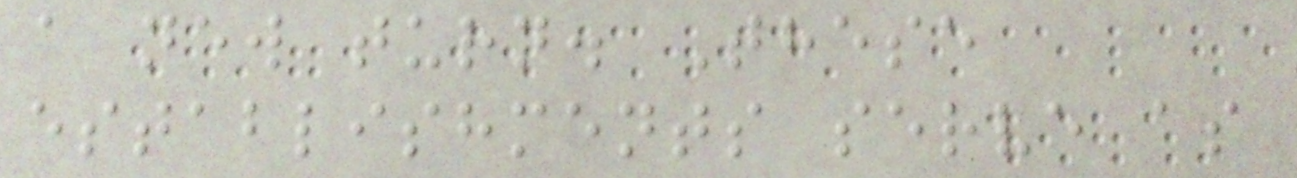a new turn. These
establishments serve as
